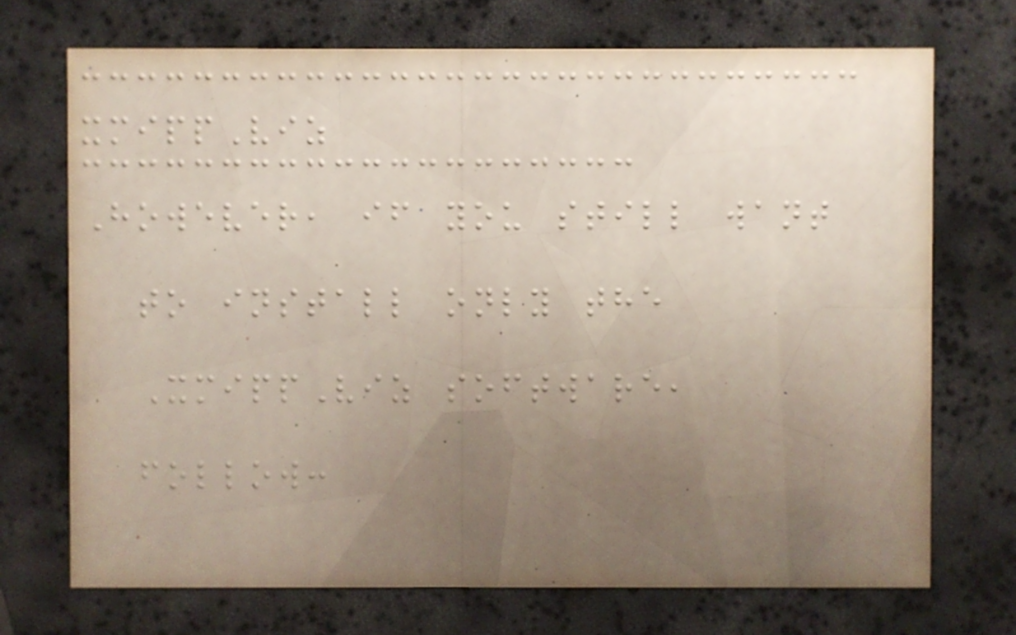xmippViz
However, if you still want
to install only the
XmippViz software,
follow:
